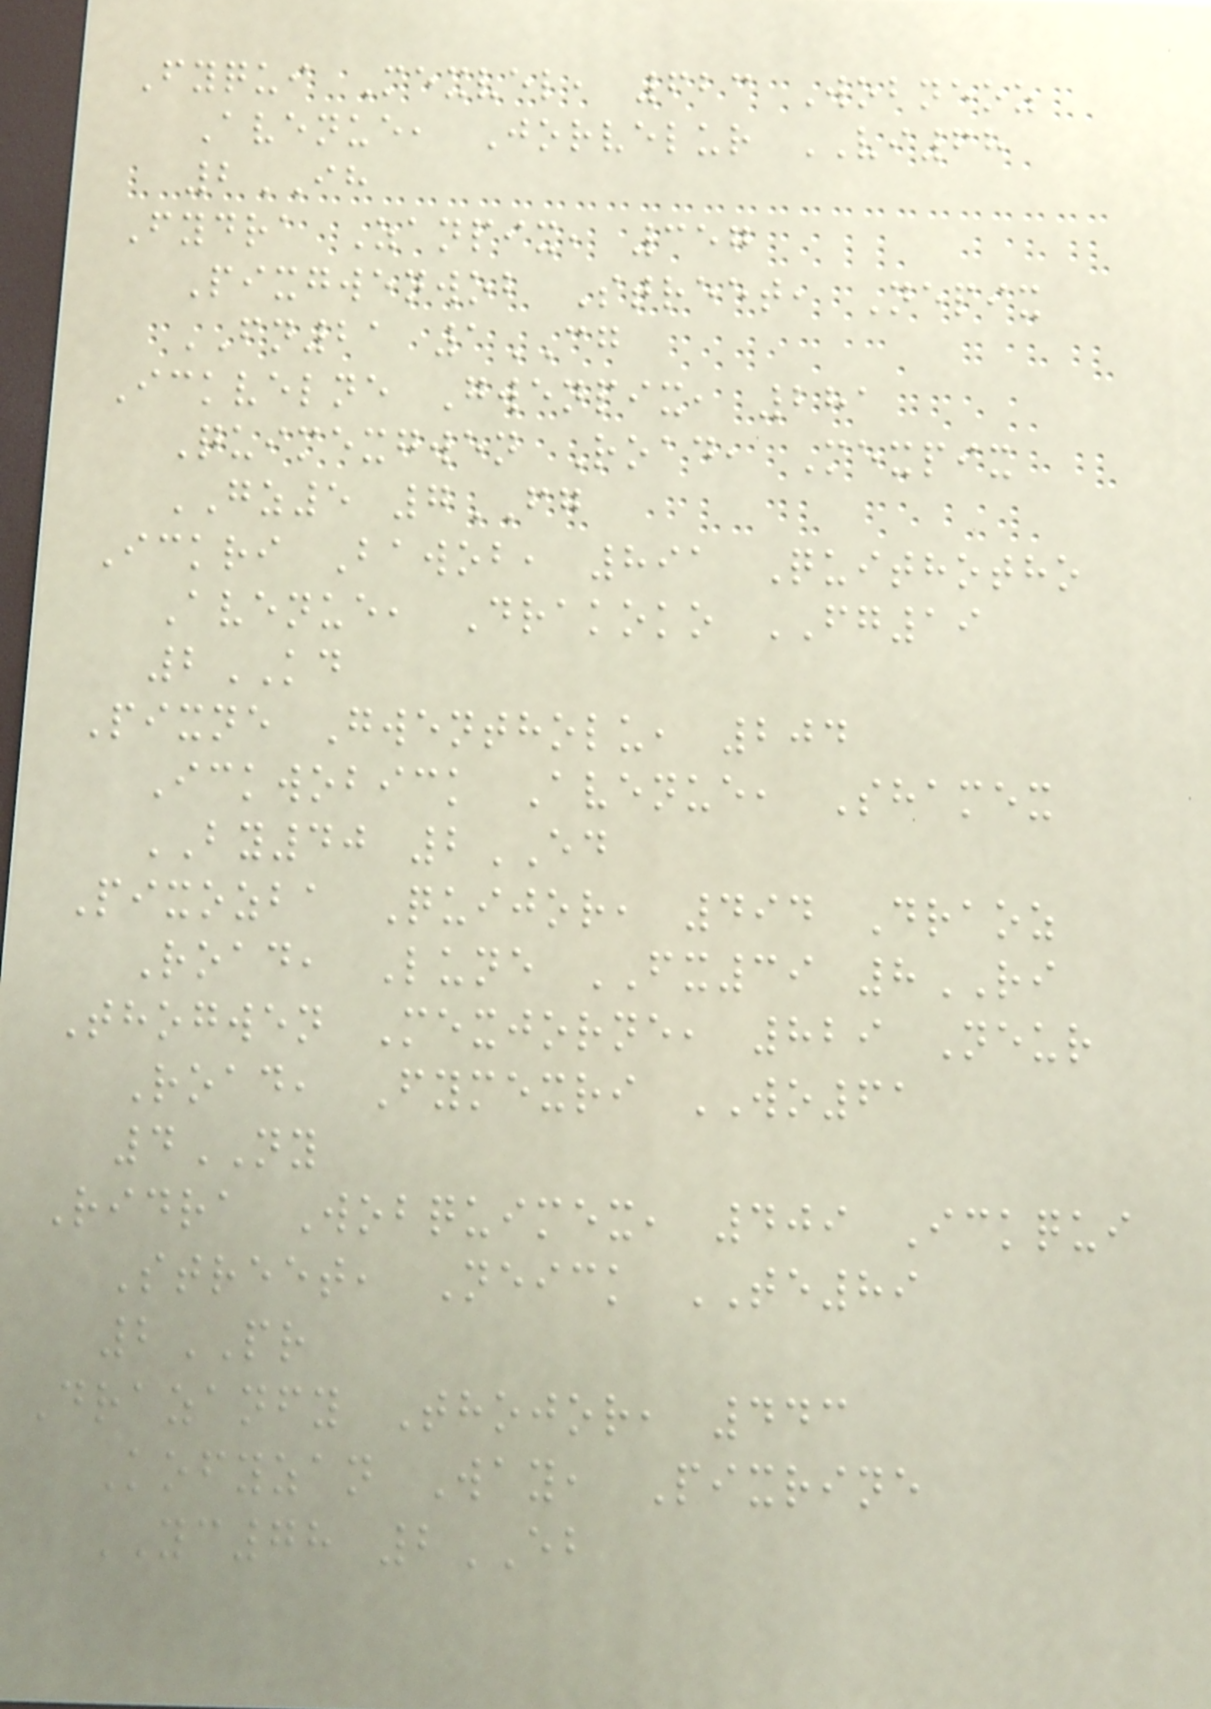Fyqui Mexvel, 623 Wobneoz
Avenue, Jorvelur VI68
2IH
Fydra Zanpix, 357
Pixgwenwob Street, Nepix
FN21 1CG
Ickvelne Gwenpix, 281
Quimexgwen Road, Mexpix
GZ5 7FG
Ickri Bawob, 891 Quithotho
Avenue, Drakoko FG19
2KD
Pixne Gwentholu, 204
Ickwobick Avenue, Shamex
BY40 2ED
Pixozba Quijor, 494 Draoz
Road, Lune FX39 8RI
Thogwen Mexjorne, 829 Neur
Road, Fymexri WO61
4NY
Ridra Wobquimex, 409 Ickqui
Street, Neick TE89
2PR
Drazanfy Thojor, 443
Kofyzan Way, Pixrine
YC78 2EB
